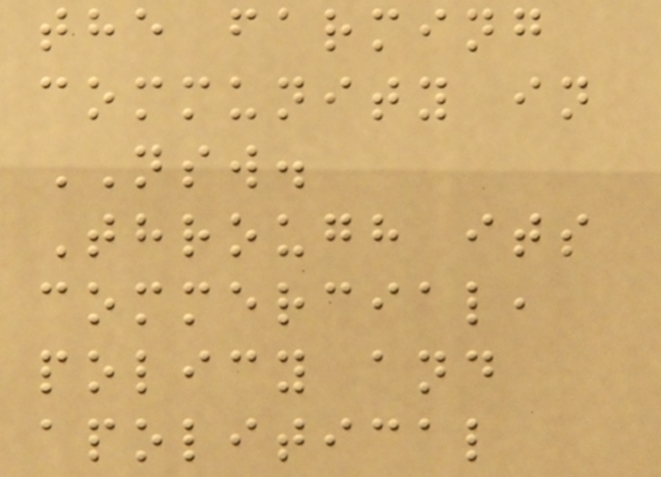the farming
community in
NSW.
Through its
commercial,
policy and
apolitical
